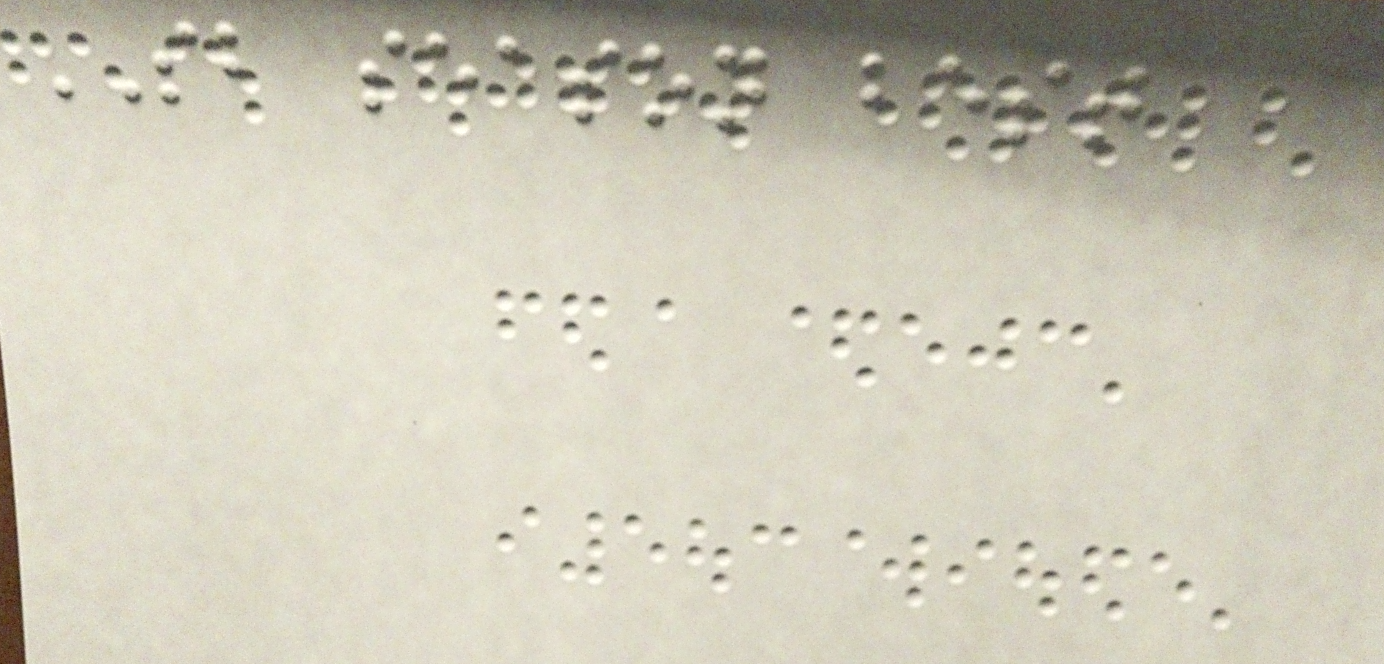SB season best
